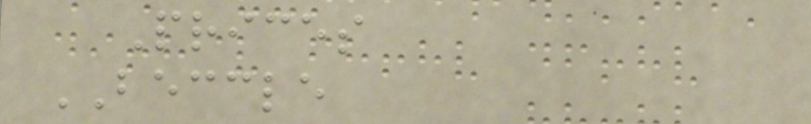Prices
BECCLE
